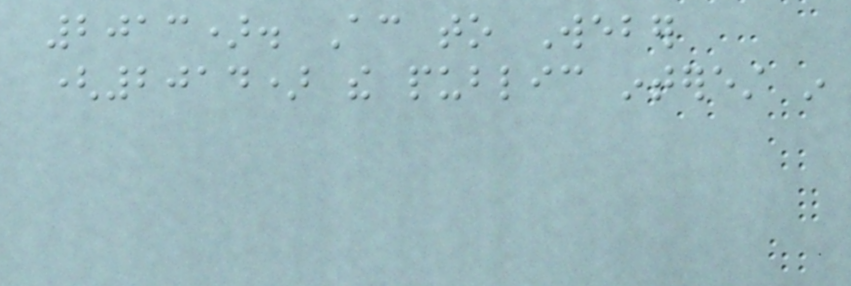2013). According to Weber
(2014) the public interest in
